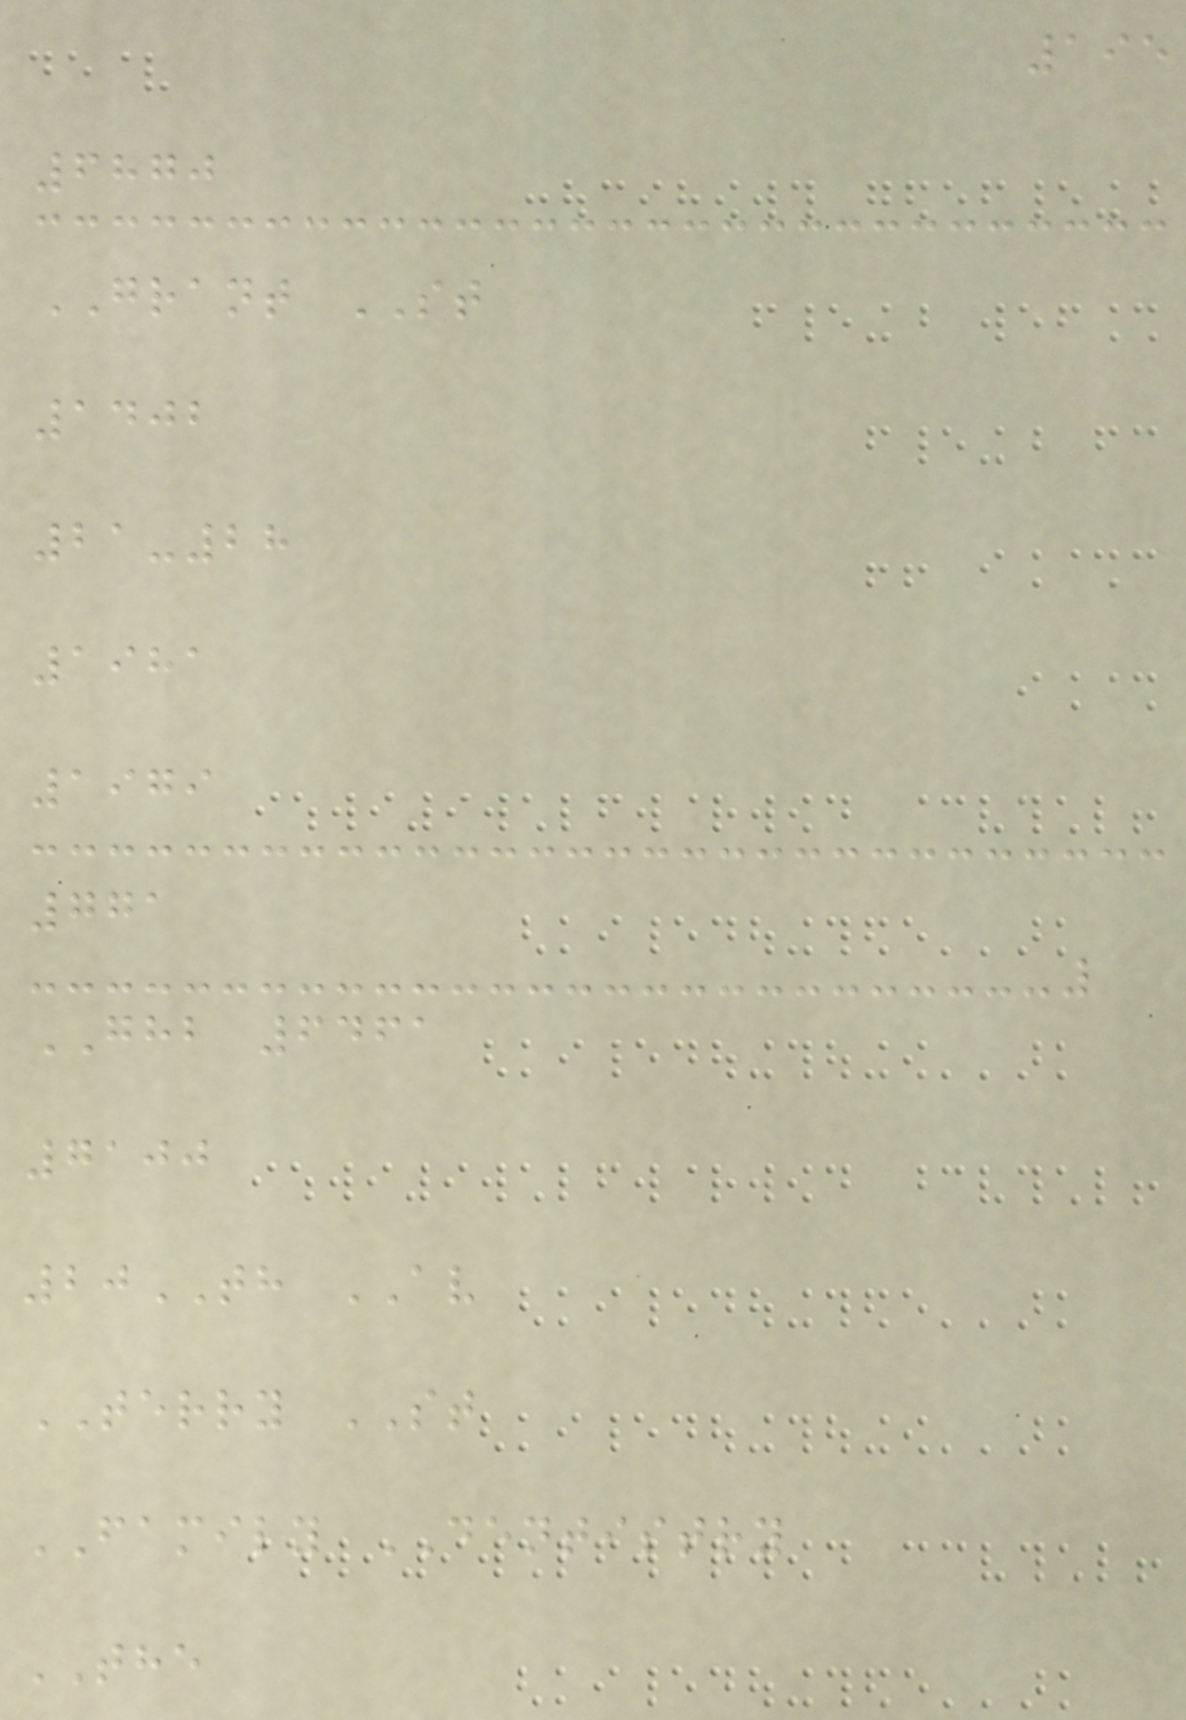195
6870
GRANT ST
1402
21-28
1981
1979
771
GHB 6461
7100
20TH AV
TERRY ST
FAMILY DENTISTRY
THE
